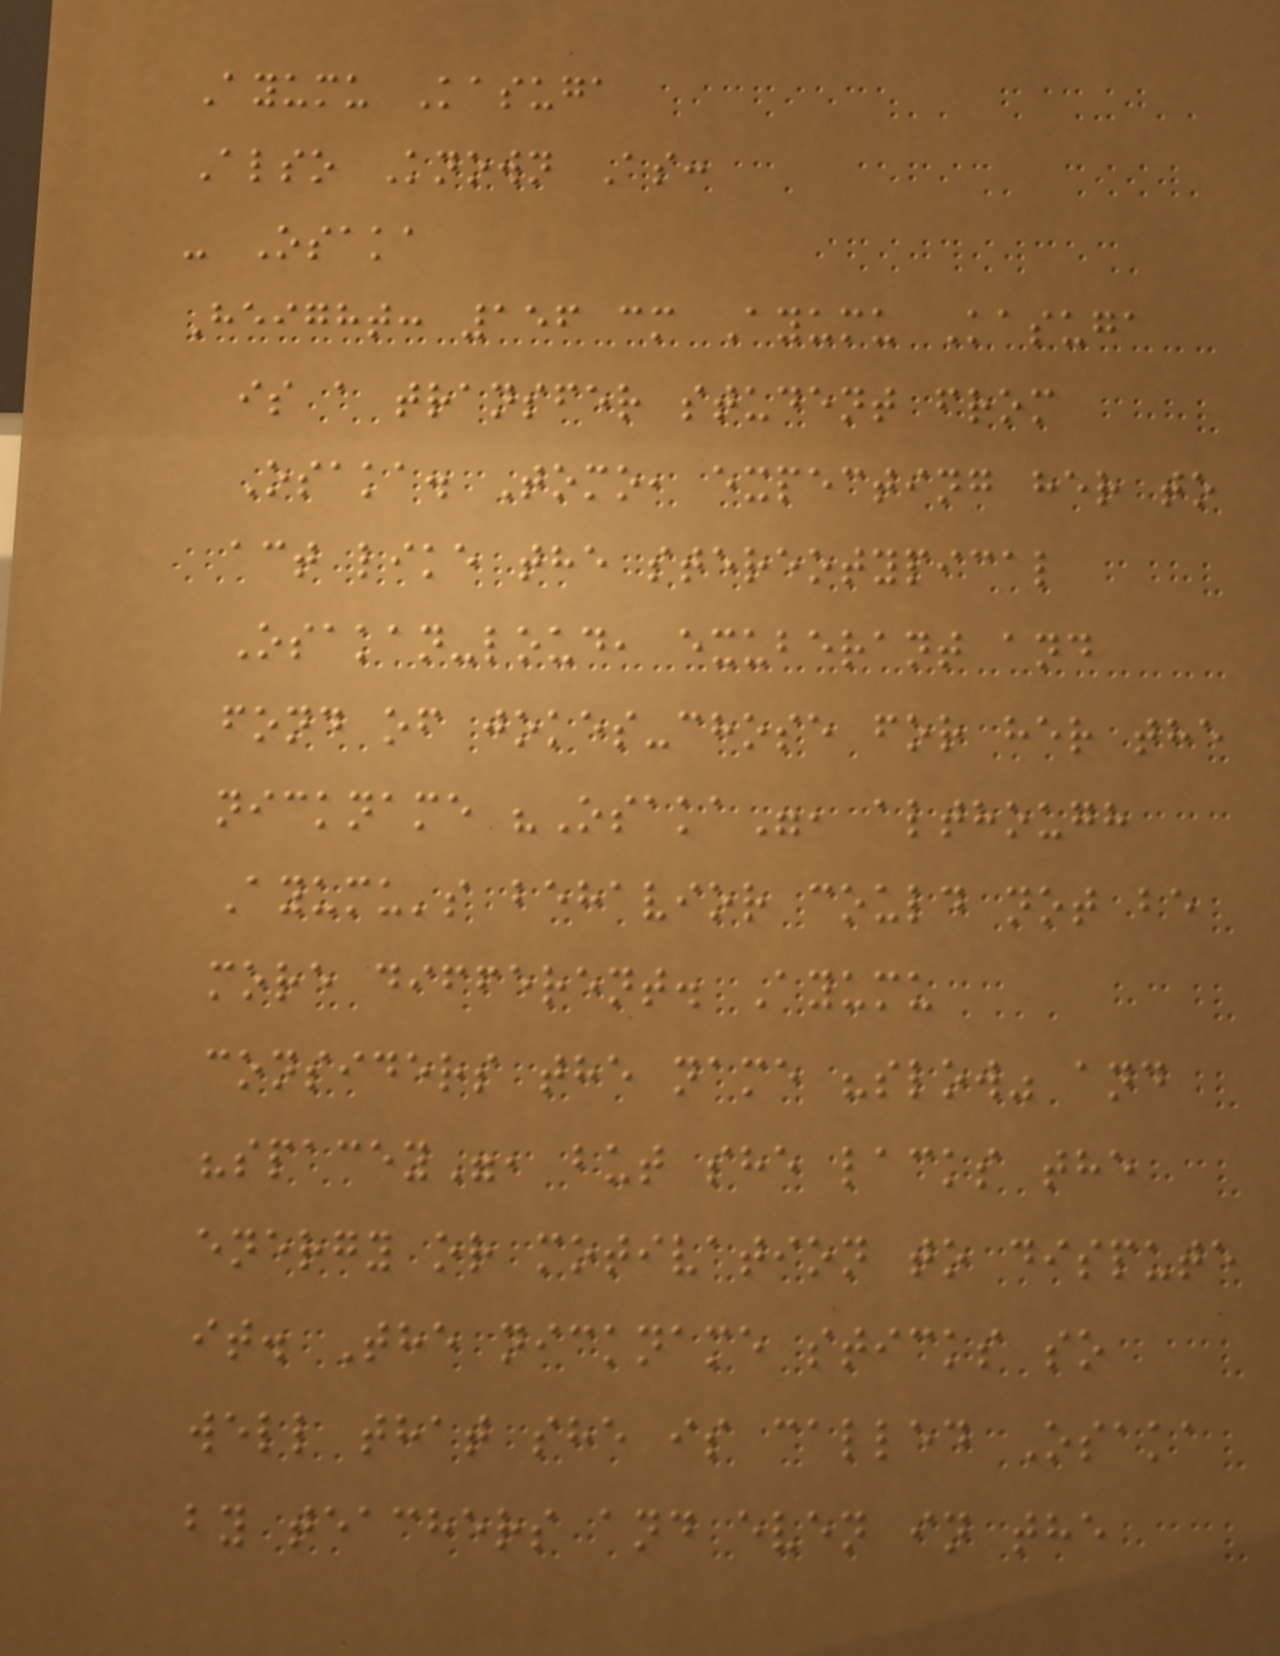Ayumu Kasuga
Also Known As:
- Osaka
Height: 156 cm Ayumu Kasuga
is a transfer student from
Osaka. Tomo, expecting her to
act like the stereotypical
Osakan-loud, exuberant and
fond of jokes-chose for her the
nickname "Osaka", although
Ayumu's behavior could not be
more different. Ayumu
considers the name "slow" and
"spacey", but she lacks the
energy or motivation to dispute
it. The nickname sticks so
well that she is called Osaka
by teachers and even in the
